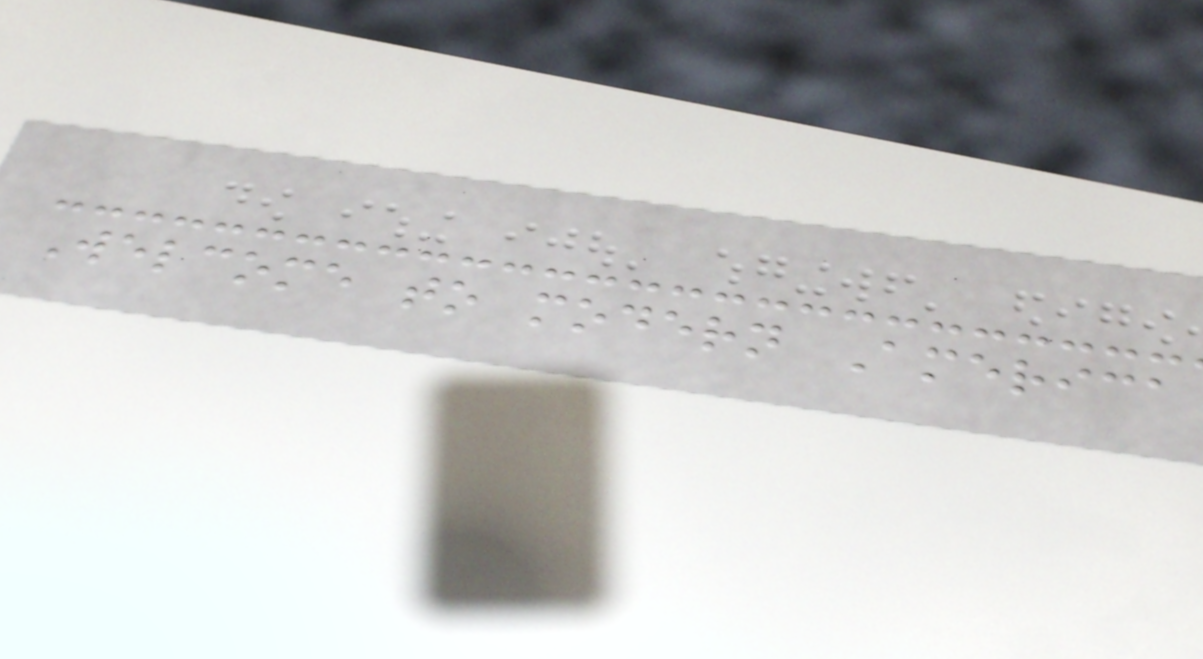Welcome to modern America
